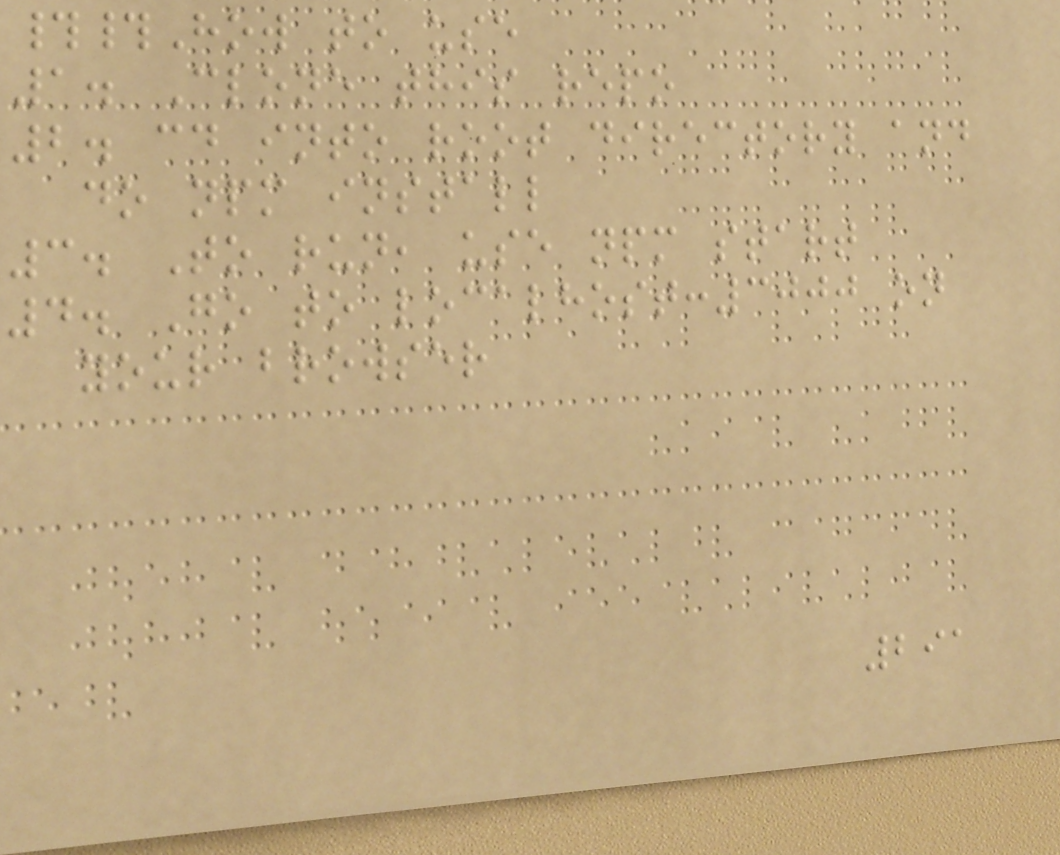##How to use
1. Clone this repo
2. cd into root directory and
do npm install
3. To run, use npm start
4. Go to localhost:3000 on
your browser
291
